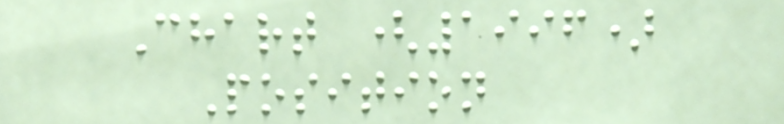Chart (1996)
Position
